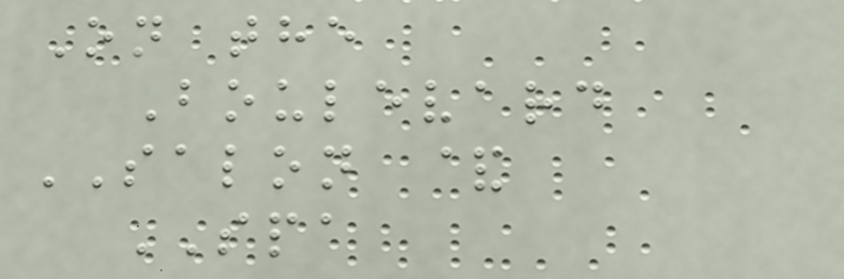On the
Boulevard
SALON &
SPA
